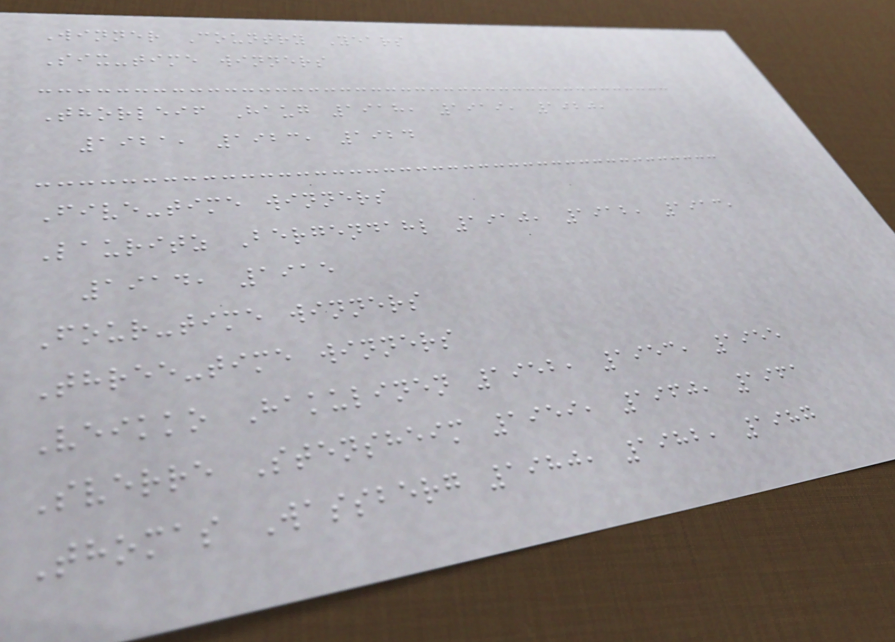Winner Country Years
Six-time winners
Thorleif Haug 1918, 1919, 1920,
1921, 1923, 1924
Five-time winners
Lauritz Bergendahl 1910, 1912, 1913,
1914, 1915
Four-time winners
Three-time winners
Veikko Hakulinen 1952, 1953, 1955
Sverre Stensheim 1959, 1960, 1961
Thomas Wassberg 1980, 1982, 1987
